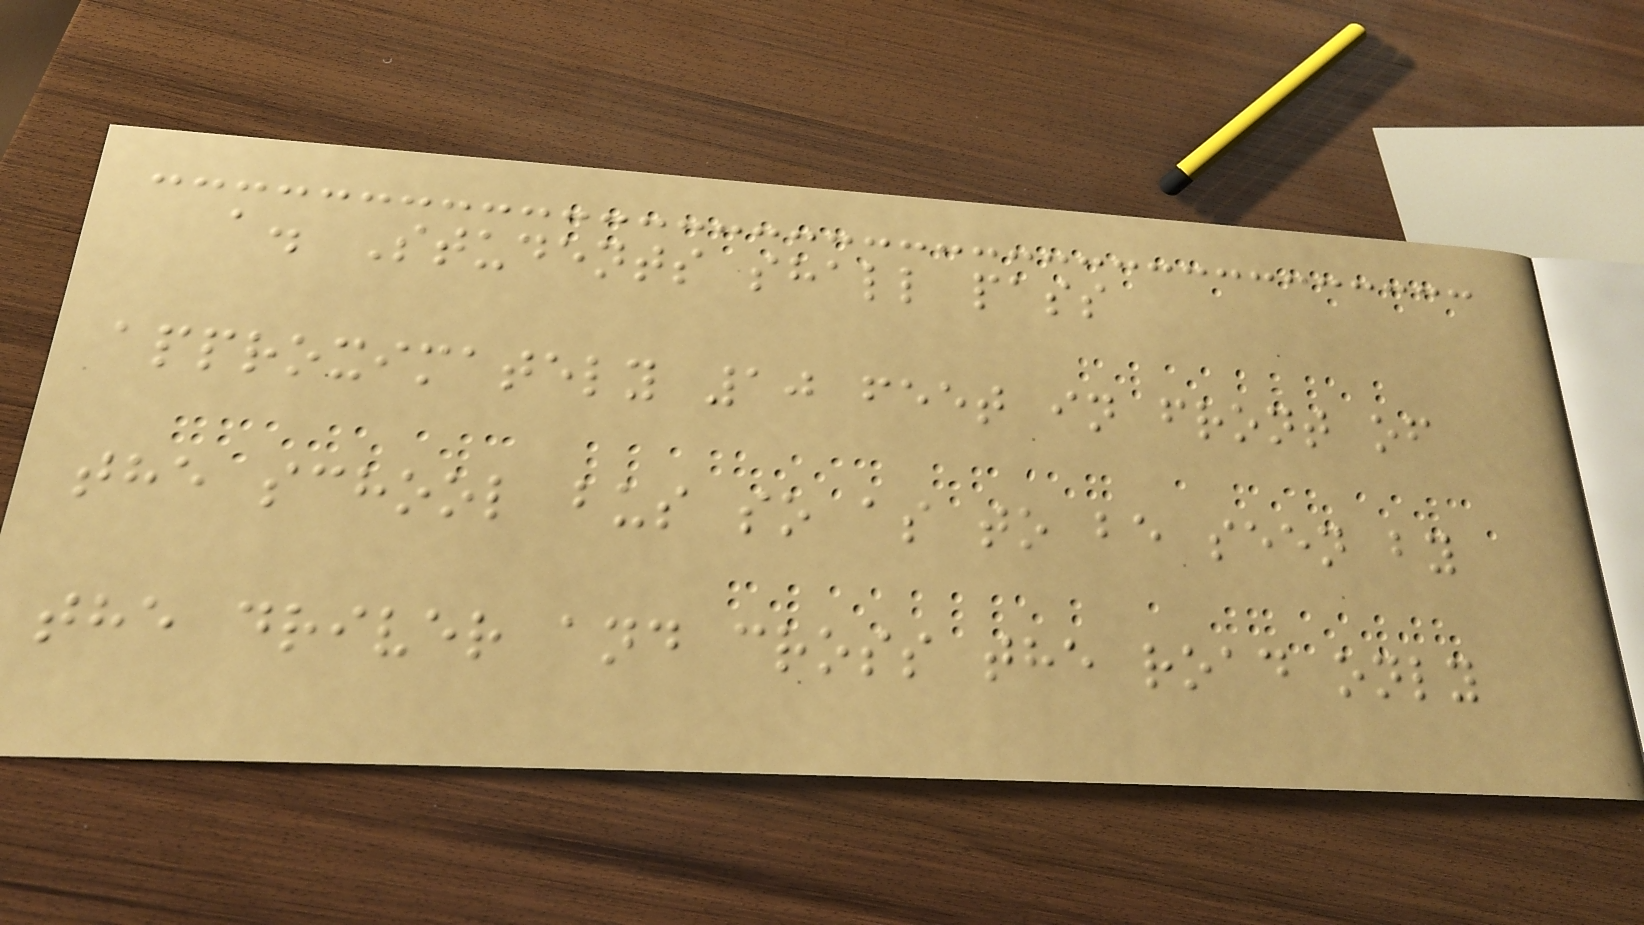a. Students shall pass
approximately 10 feet in front of
the school bus so as to be seen by
the driver and cross the road only
